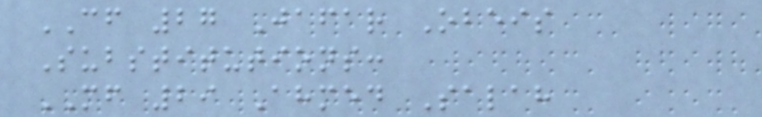CF 27 Jafar Obeis
Substitutions:
MF 29 Ahmed Salah
